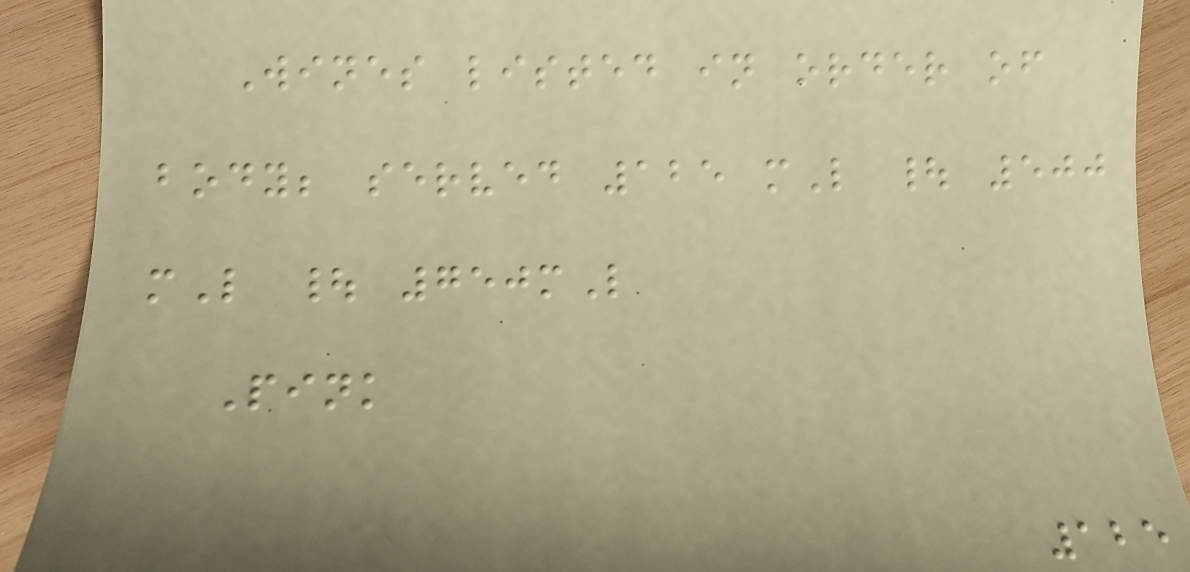Wines listed in order of
body; served 125 mL | 500
mL | 750mL
Pink
125
